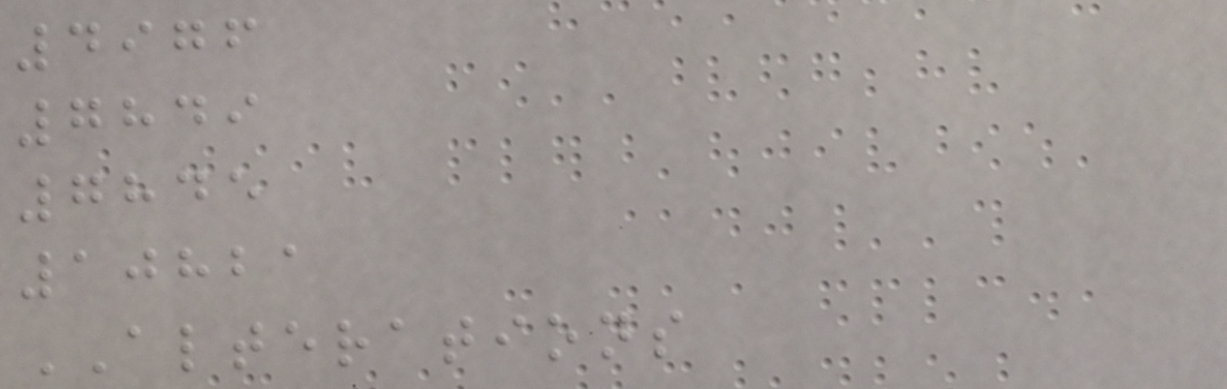4976
7849
7845
10821
ALTERATIONS
